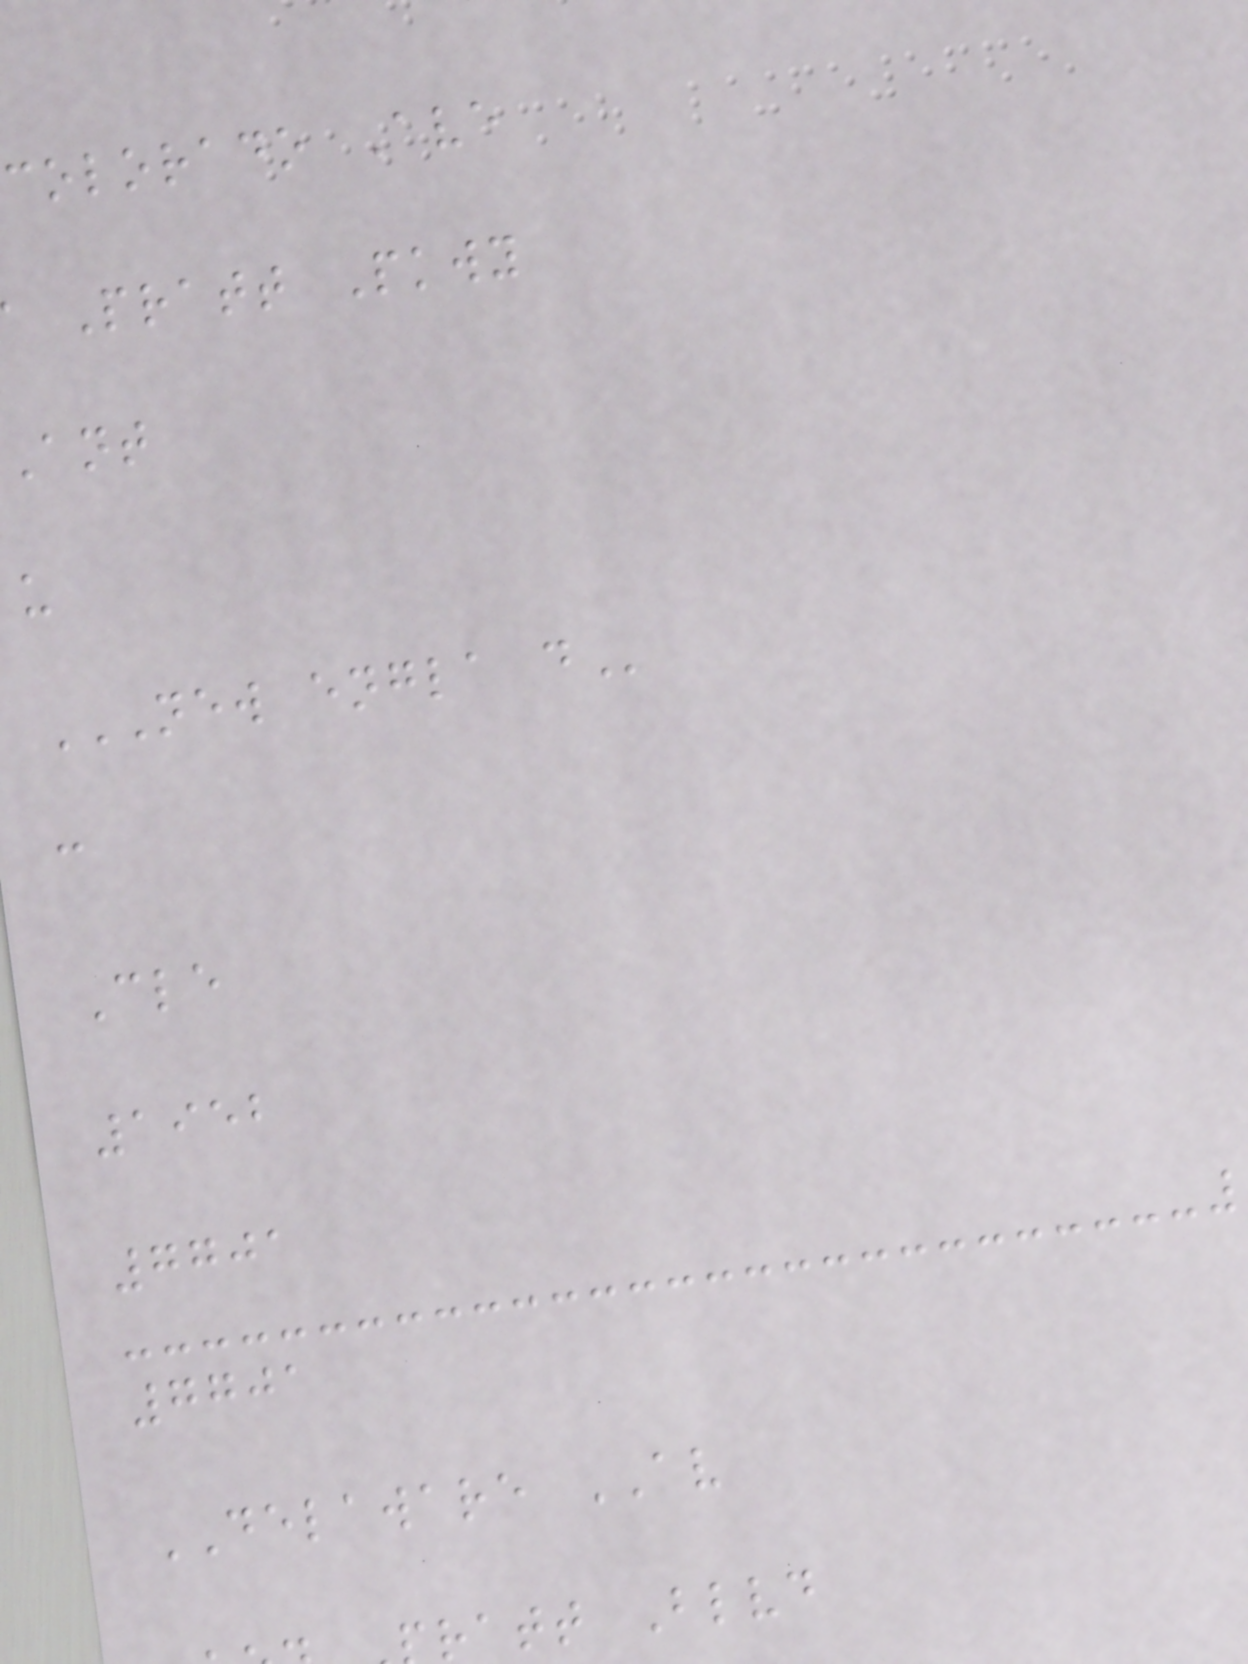colorado Ave
Pratt Pkwy
Ant
u
NEW ENGLA D
c
Cle
1952
7701
7701
DELAWARE AV
ratt Blvd
